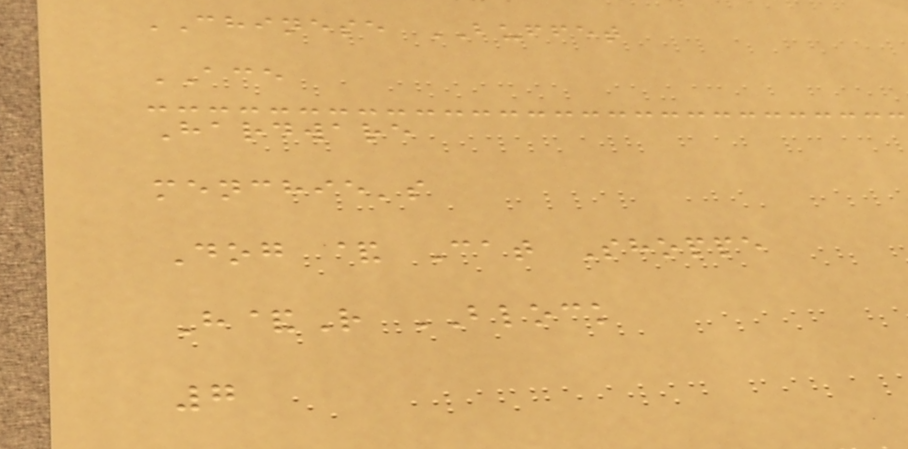CHINESE BUFFET
ACE
Hardware
menchie's
Dog & Cat Shoppe
H&R BLOCK
7
